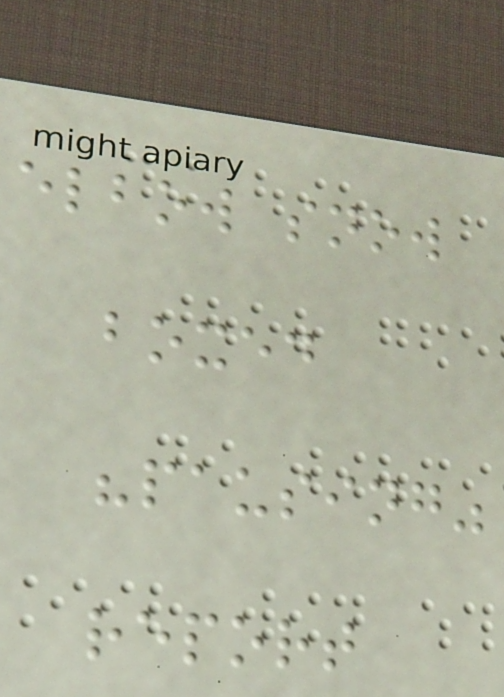elbow snow
boxed
"pausing"
report
